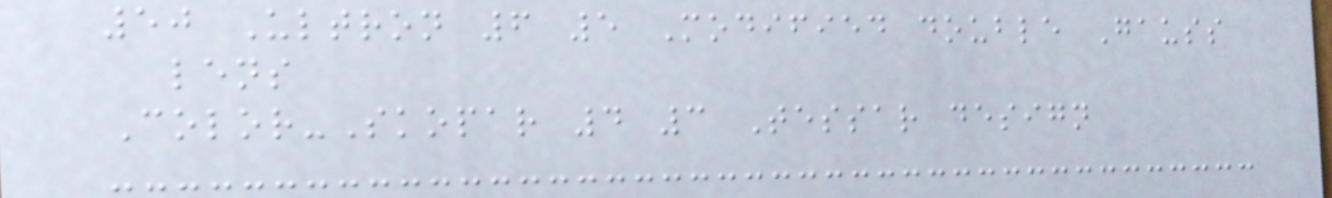50 Ultron 6 5 Modified double Gauss
lens
Color-Skopar 4 3 Tessar design
